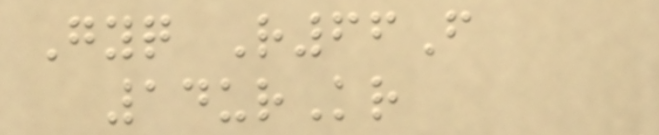Gyq R66F
14urKr
